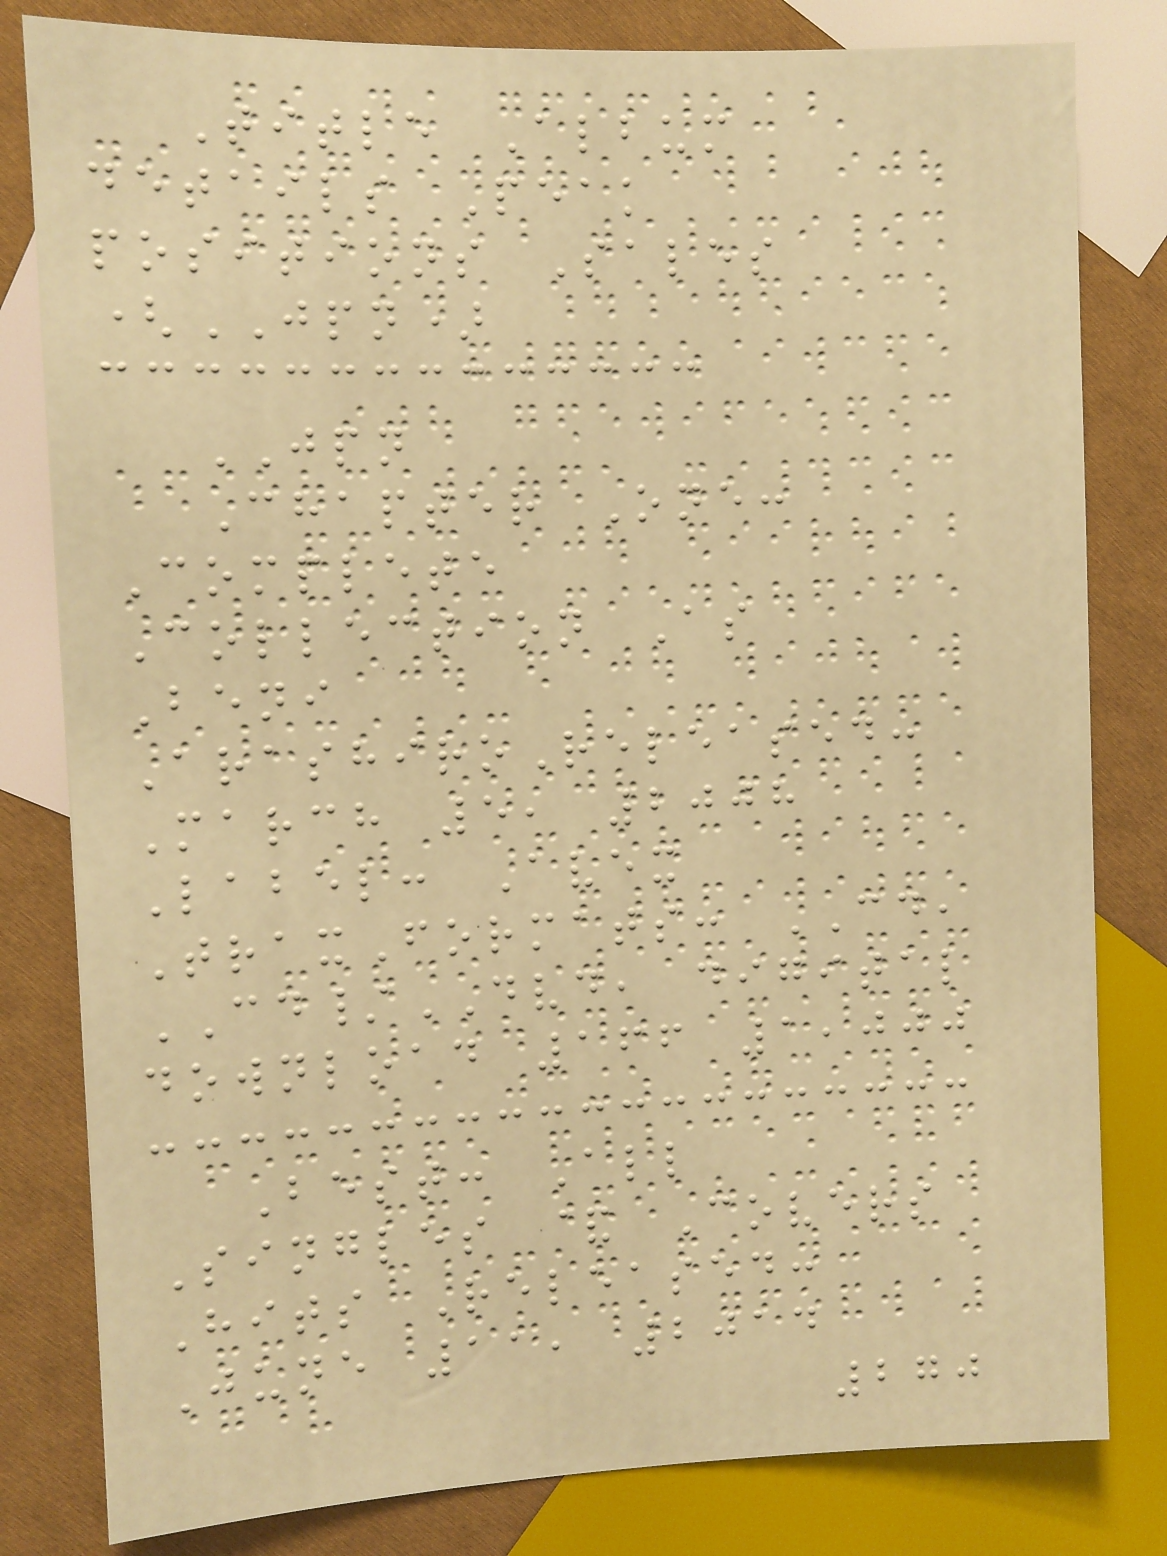Title Album
details Peak
positions Sales
(JPN)
JPN
Chapter One:
Complete
Collection As
Beni
ArashiroReleased:
March 5, 2008
Label: Avex
TraxFormats: CD,
CD/DVD, digital
download 166 1,000
Best: All
Singles & Covers
Hits Released:
June 11, 2014
270
